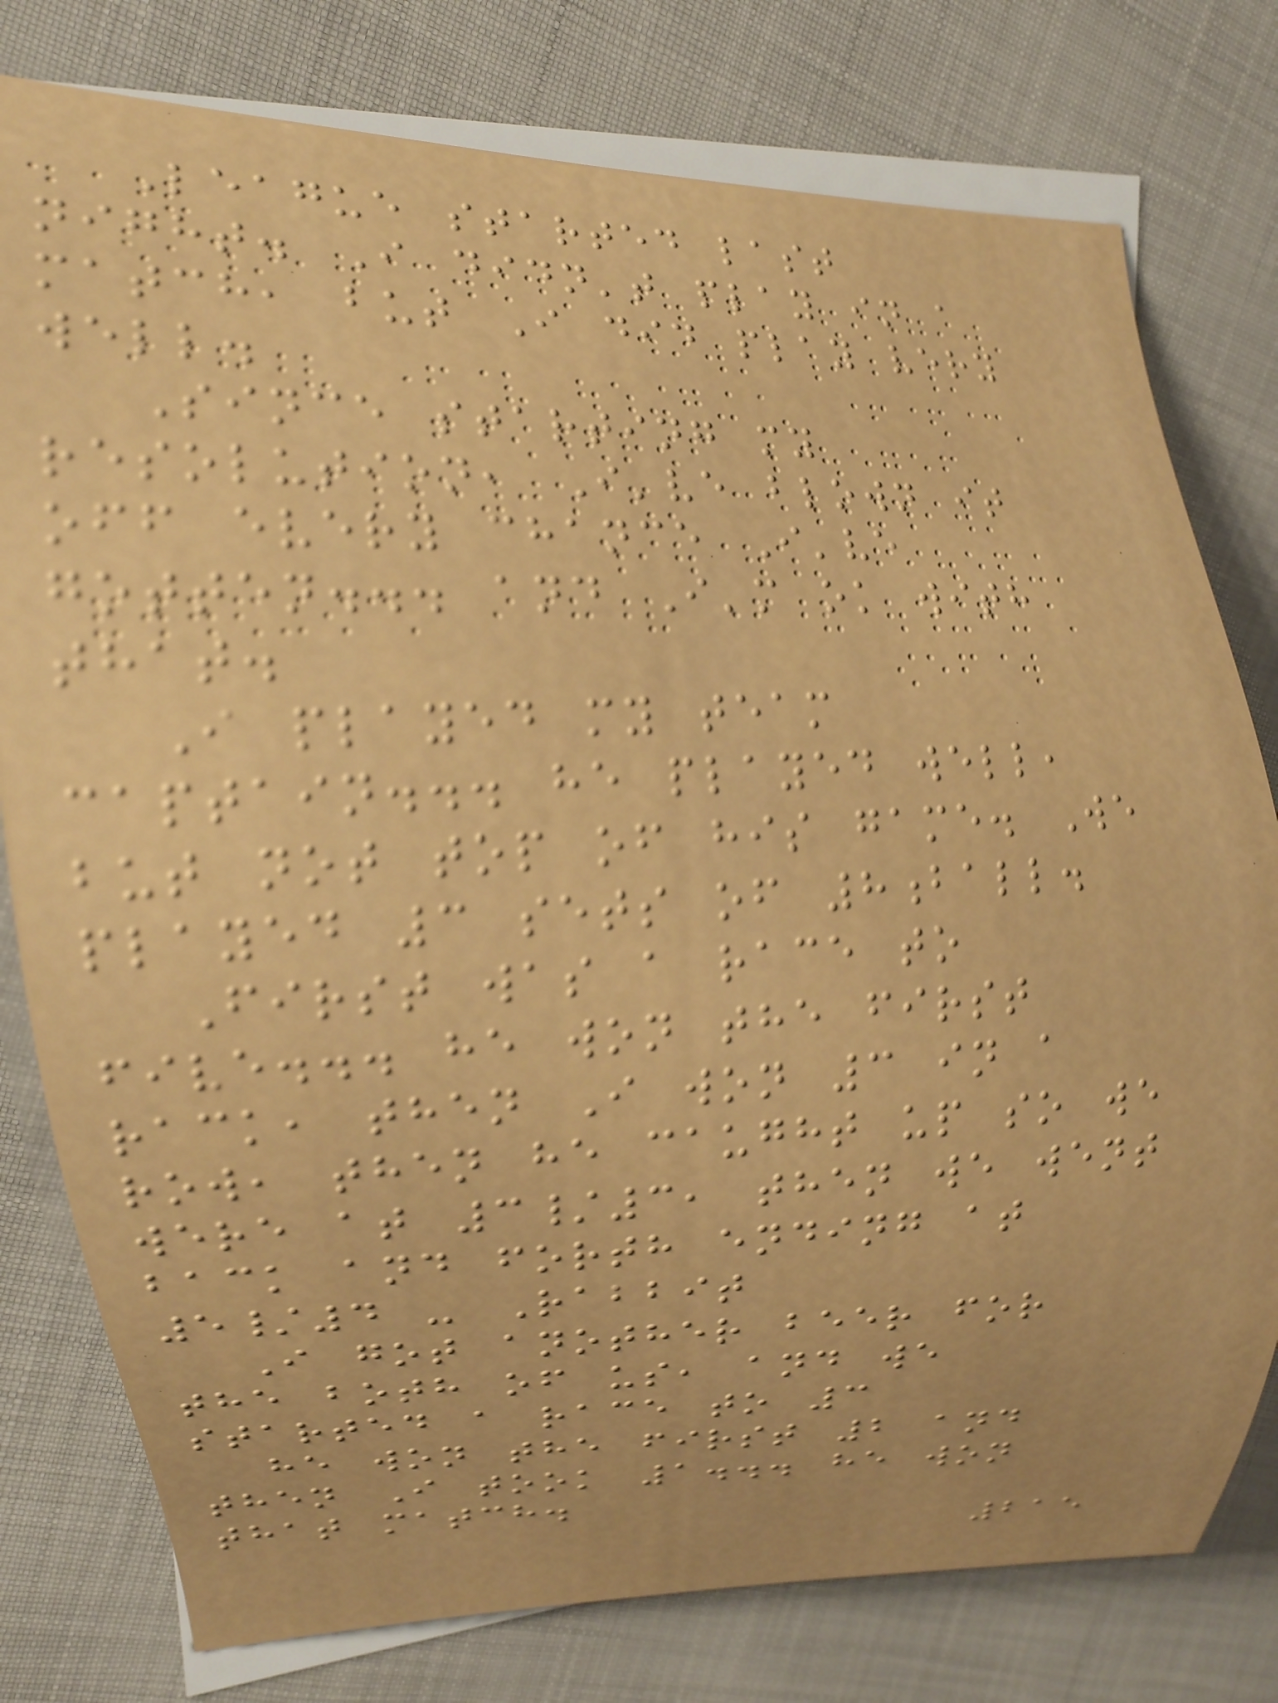League started last
night. I didn't play in a
match, but I did play very
well.
Since starting my
resolution, I've blown it
off every chance I've
gotten... and I'm ok with
that.
I played my team
captain... he played well,
but not top of his game. We
played 3 sets of 8ball.
First was a race to
five... he won the first
rack, then I won 3 in a
row, then he caught up so we
were at 3/3, then we went
back and forth ending at
5/4 - Rabbit
I got another beer for
the both of us, and we
started a race to 3
he won the first 2 and
then I took 1... he won
that match.
215
